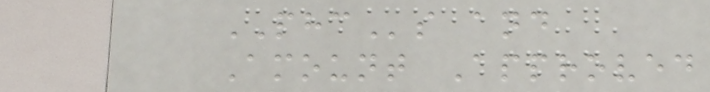PHCs and
Amount Approved
